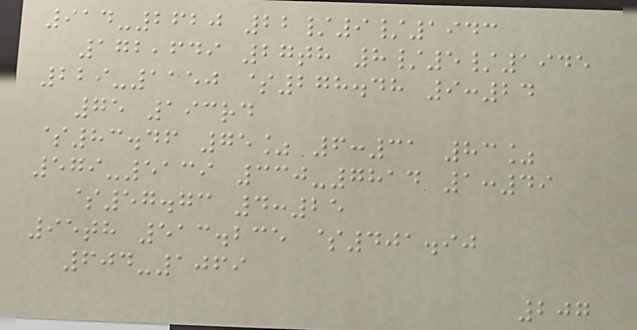914-2620 22/9/1943
172,649 27th 8/5/1945
229-1150 $278.48 9:24
75 193rd
$83.46 75% 6:31 83%
579-5139 330-7814 1:49
$57.73 4:25
95th 513.235 $401.90
604-1069
207
